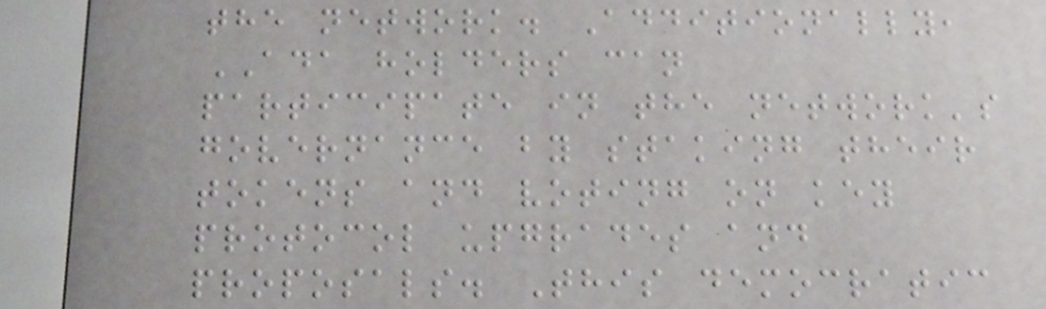the network. Additionally,
ADA holders can
participate in the network's
governance by staking their
tokens and voting on key
protocol upgrades and
proposals. This democratic
